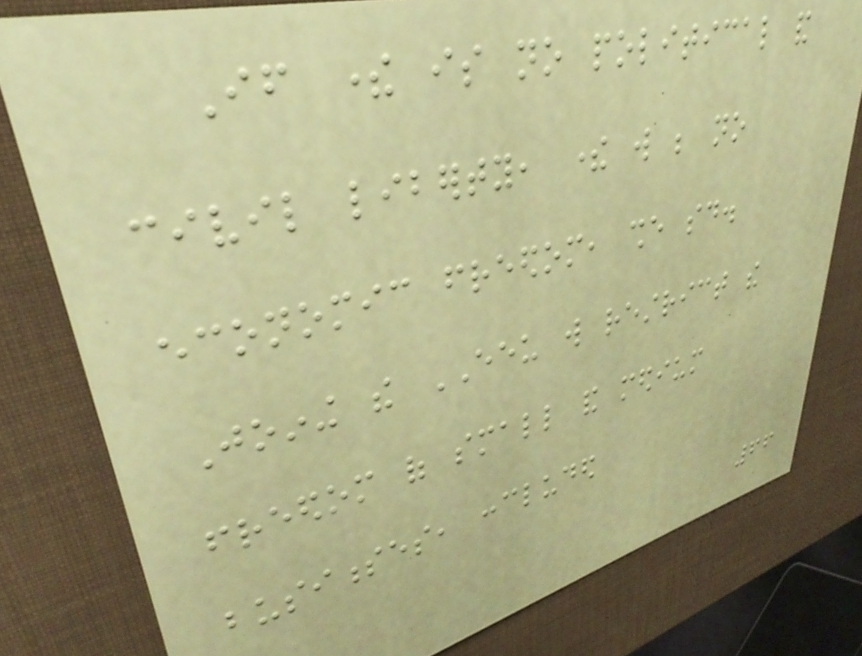If there is no political and
civil liberty, there will be no
economic freedom, she said.
Joining the EEU will restrict the
freedom of small and medium
businesses, concluded
66
